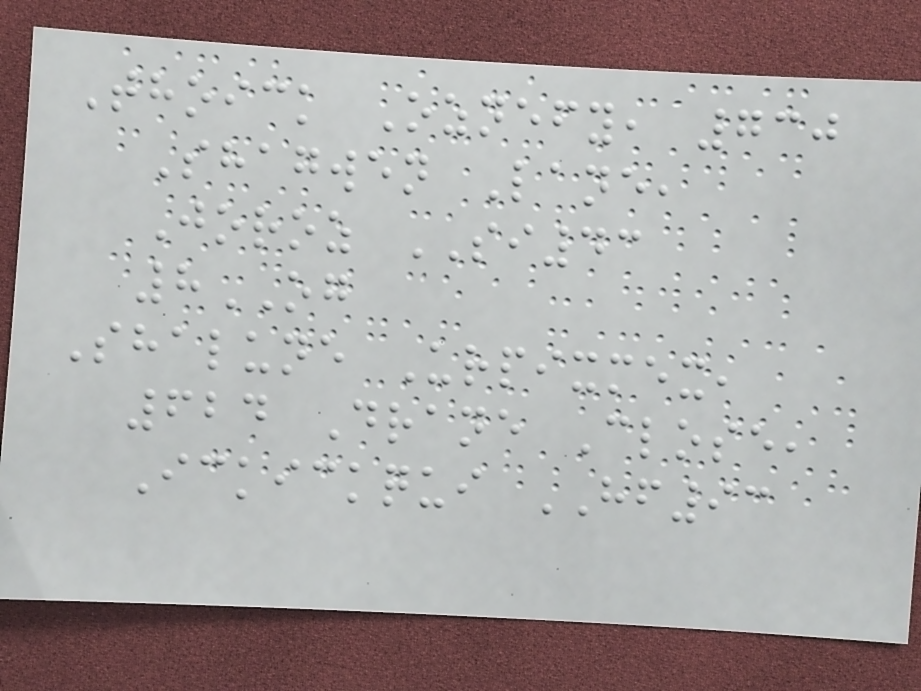Thoick Oznefy, 730
Shagwen Lane,
Joroz SI43
8OG
Shalune Urpixmex,
624 Drane Close,
Ickickqui HF93
